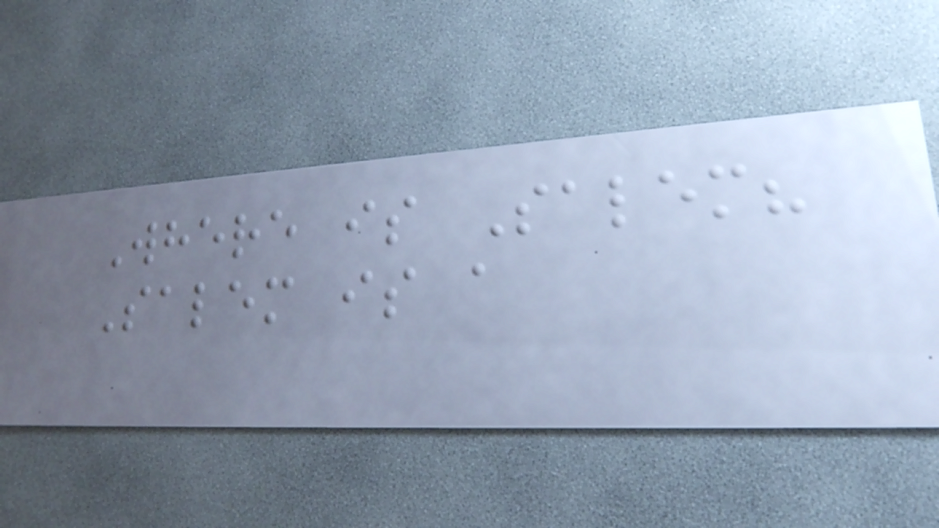Where is Salem?
Salem is a
